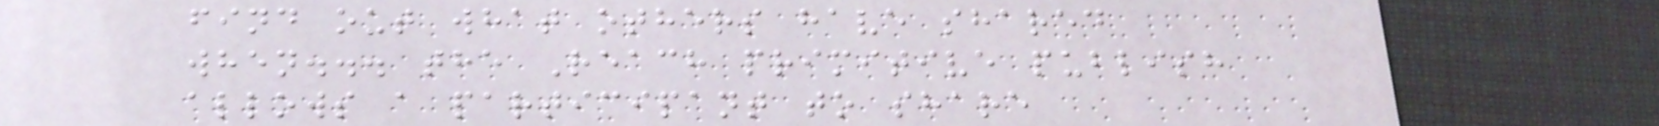find out what others have shared
when... the Reach primitive publish
allows a participant to share
